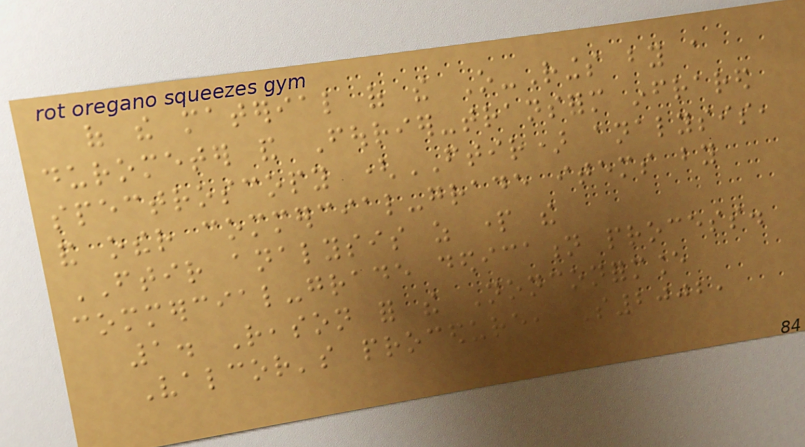of the material of the O-Rings by a
durometer and Fourier-transform infrared
spectroscopy (FTIR) analysis,
and other commercial-grade items by
FTIR analysis as part the
commercial-grade dedication process.
1. Reason for the Nonconformance
Valcor's procedure, S2002,
